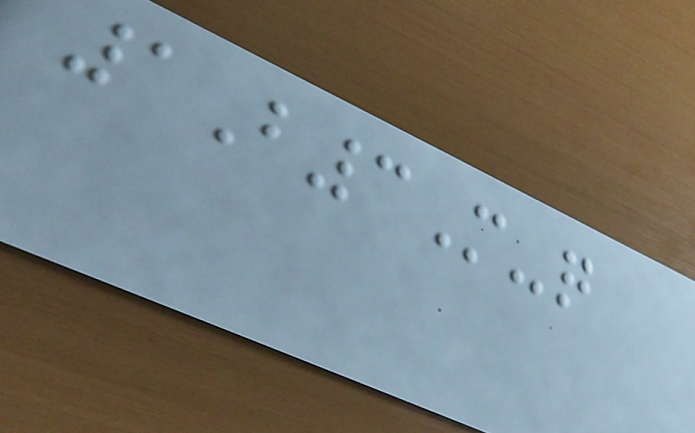1B3M-q
